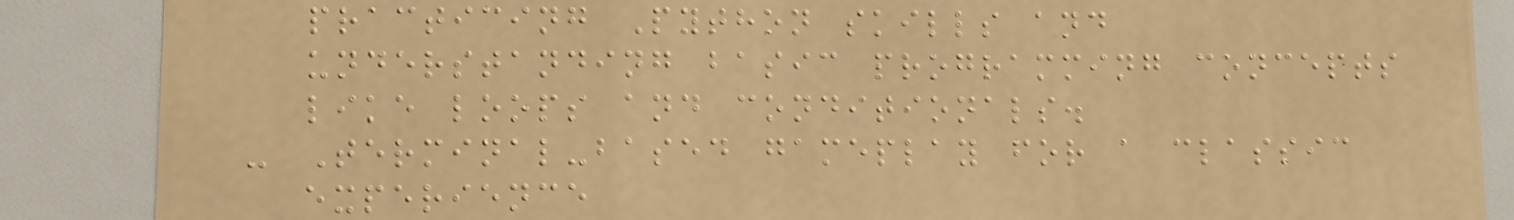practicing Python skills and
understanding basic programming concepts
like loops and conditionals.
- Terminal-based gameplay for a classic
experience
